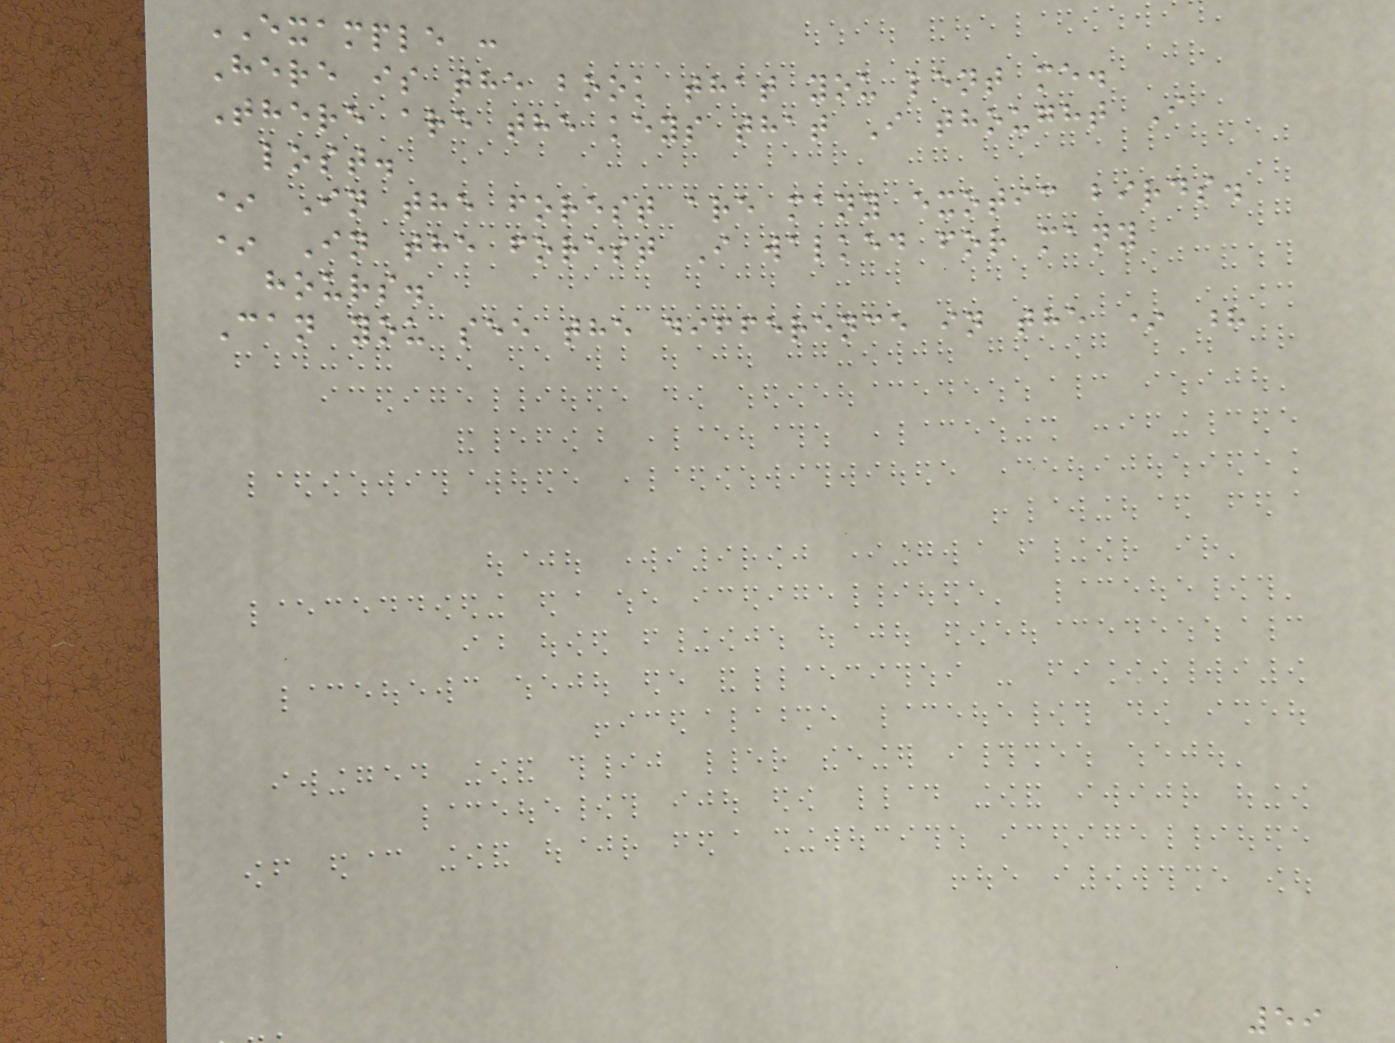EXAMPLE :
Here is the book that you lent me.
There are the keys that I thought I
lost.
* In the forest are many exotic birds.
* In the forest I walked for many
hours.
Can you see the difference in the * ?
59
